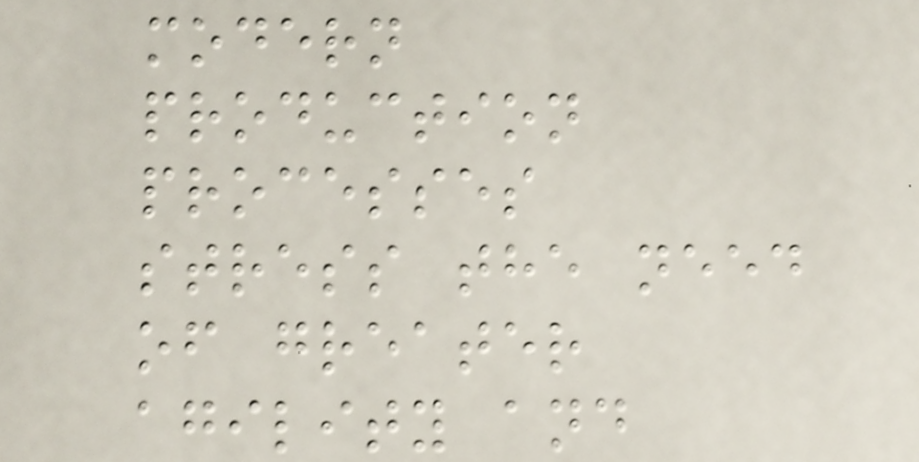modern
production
processes
stress the need
of greater
agility and
